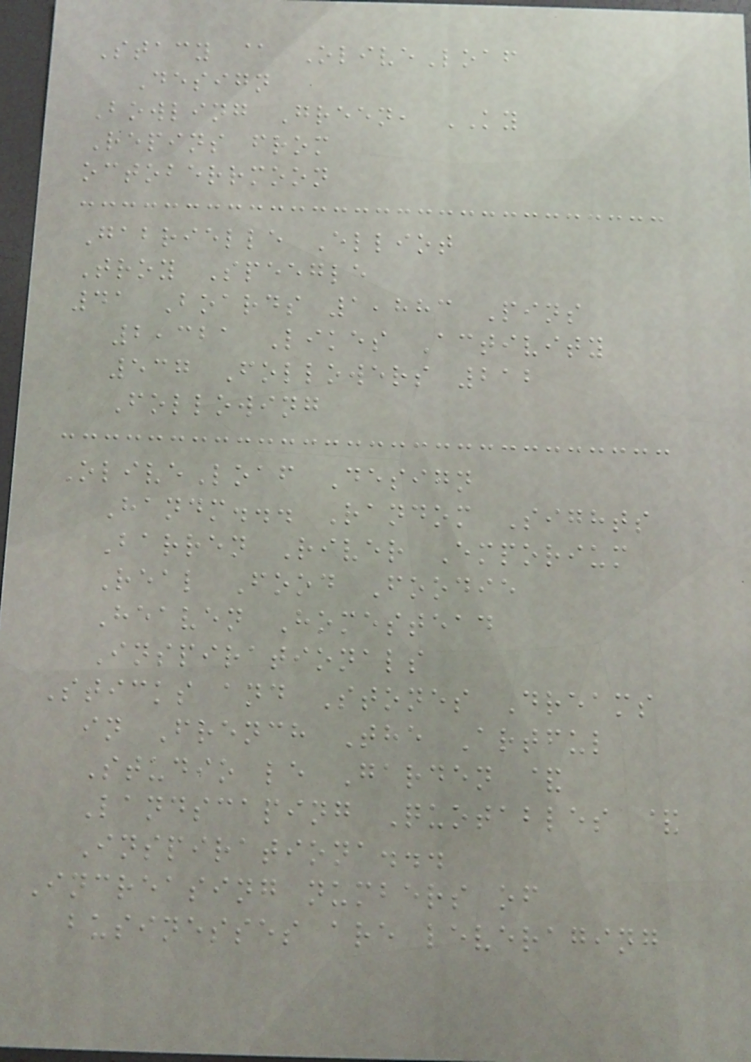Stacy @ OliveLoaf
Design
Bowling Green, KY
Repins from
octoberrmoon
Gabrielle Elliot
Troy Speegle
41 Boards 1,883 Pins
2,321 Likes Activity
537 Followers 212
Following
OliveLoaf Design
Handm... Random Sights
Barren River Emporium
Real Food Foodie
Heaven Homestead
Inspirationals
Sticks and Stones Dreams
in French The Artful
Studio le Garden &
Landscaping Quotables &
Inspirationa...
Increasing numbers of
businesses are leveraging
